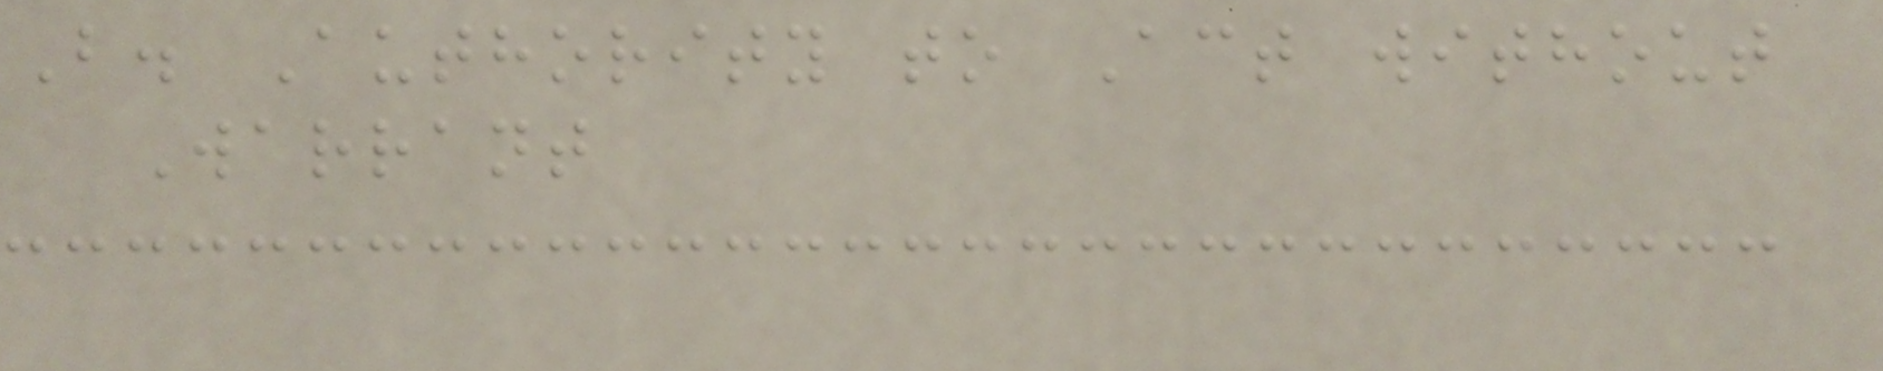B. Authority to Act without
Warrant
